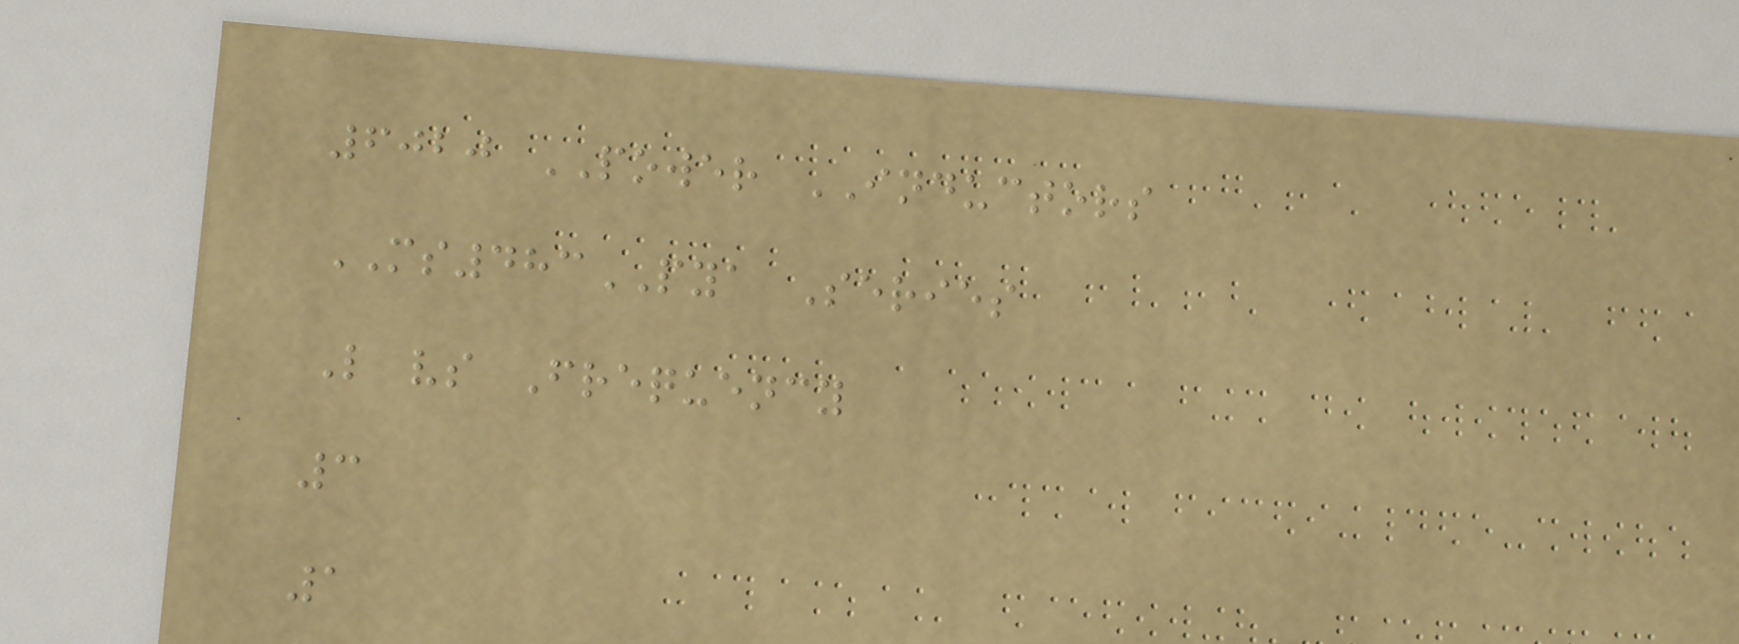6020 POWER INDUCTORS
MS483PYA Series
L vs Frequency
3
1
